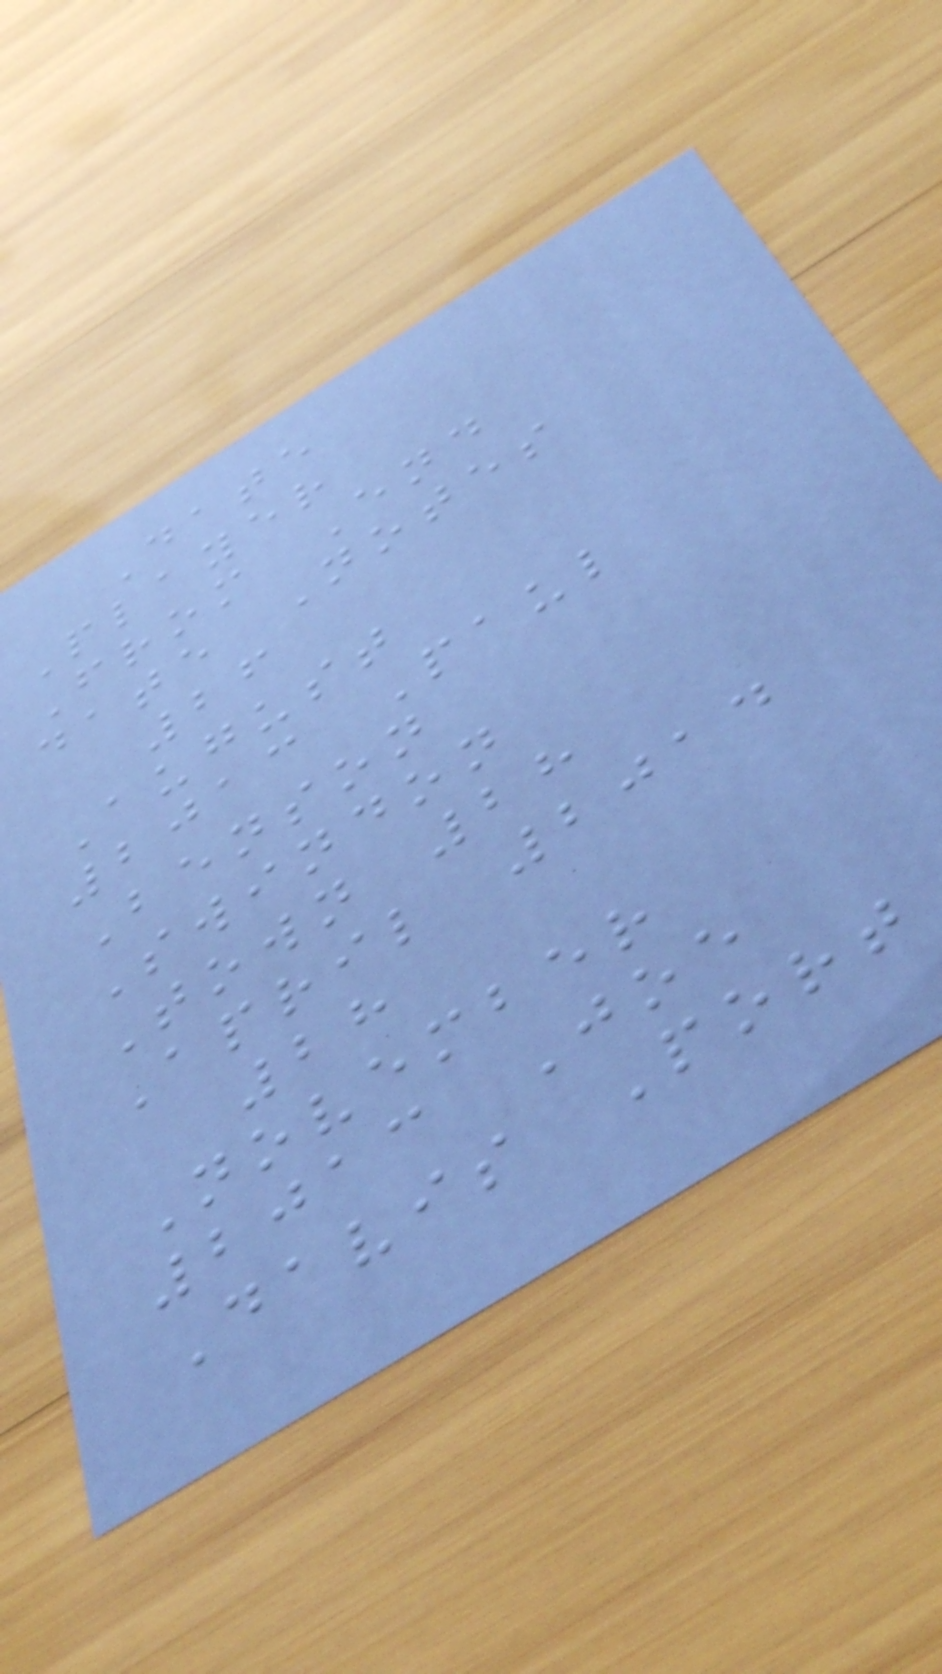Date
Player
From End
date Notes
26
August
2013 Paul
Benson
Swindon
Town 28
April 2014
28
November
2013 Joe
Davis Port
